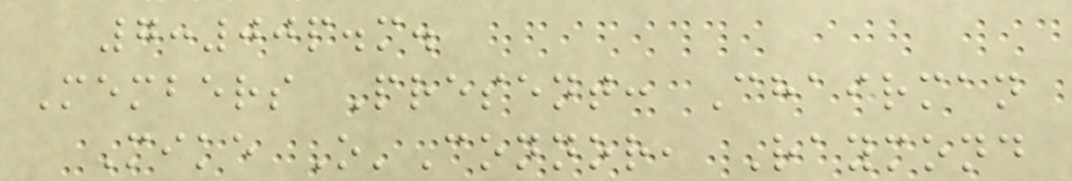7:00p.m.
Members Present: Chairman
Mike O'Connor, Raymond
